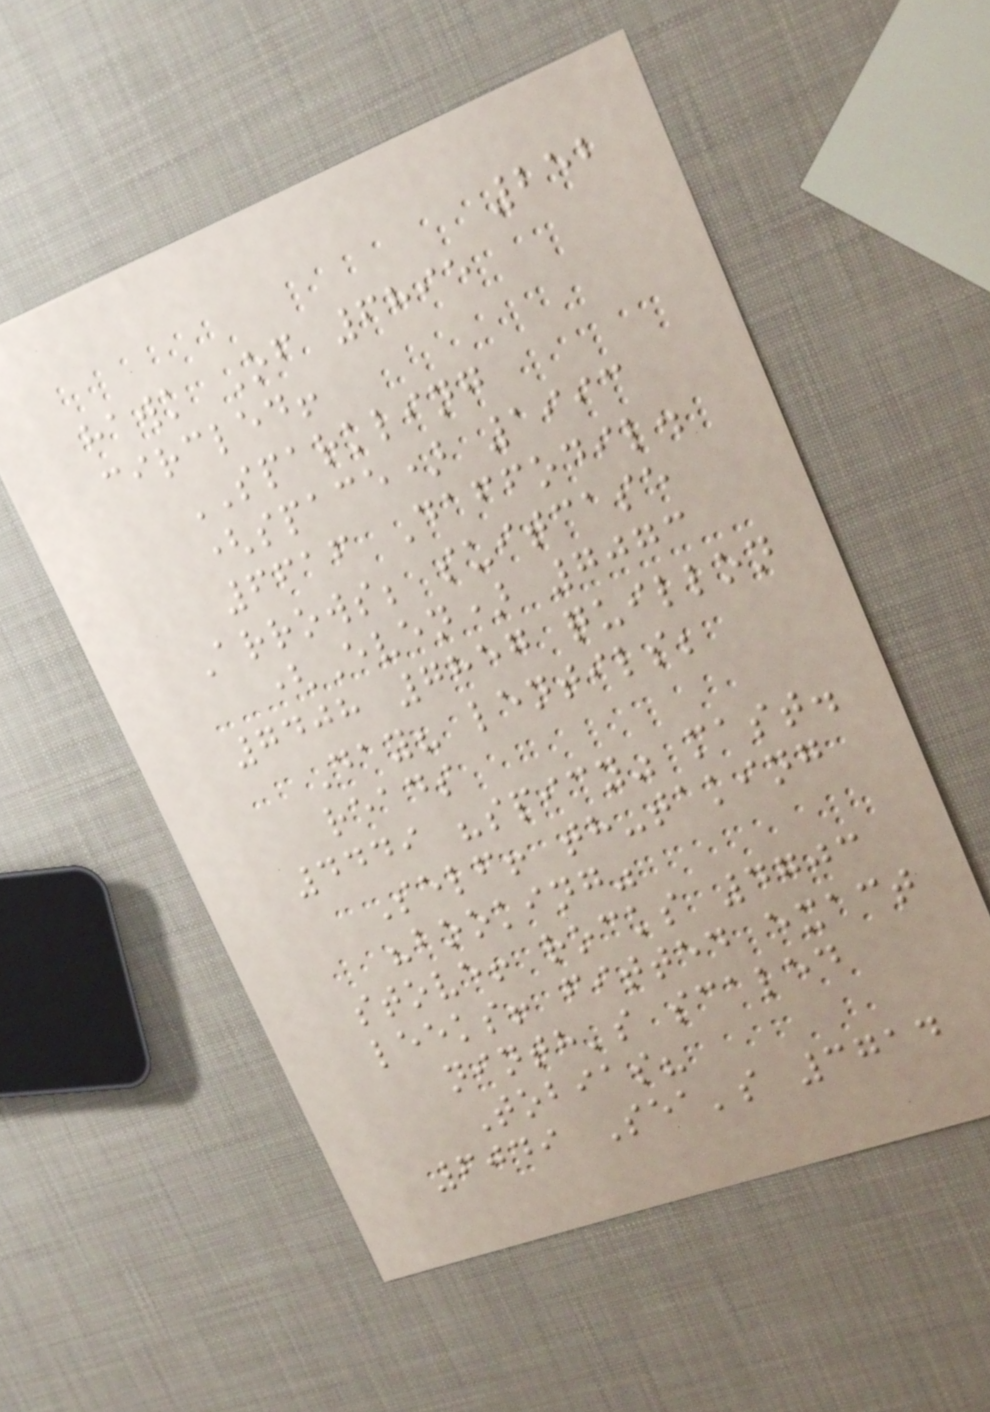252
hawk Of 6895
circled!
SPARKLING
(space) 1993
6616 Daffodil.
Arrows; suitcase
(Even) 7073
7408 7857 quillon
Day? lentils;
reads
4449 "spicy" mast.
Self! th-taking
"booking"
stove! rocks 4703
leeks! fitted exact
ninth's scaled
Tobias?
6049 Sea's 3714
